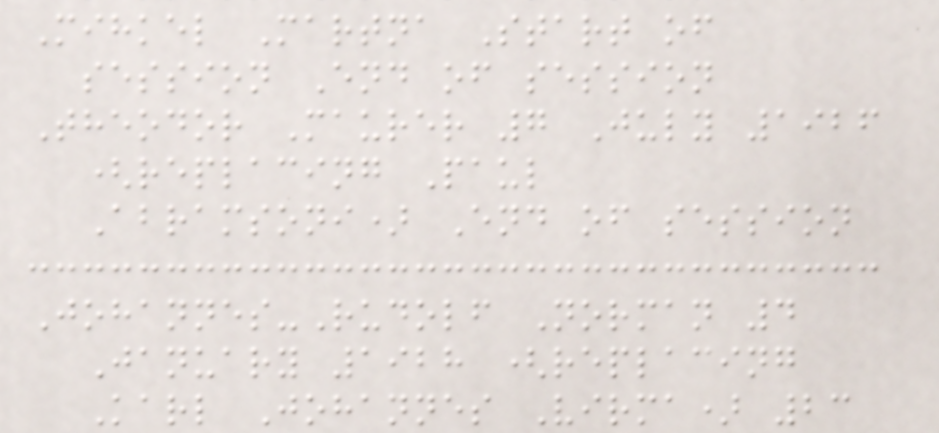Mihkel Martna Start of
session End of session
Theodor Maurer 7 July 1926
(replacing Paul
Abramsoni) End of session
Johannes-Rudolf Norman 4
January 1928 (replacing
Karl Johannes Virma) 23
